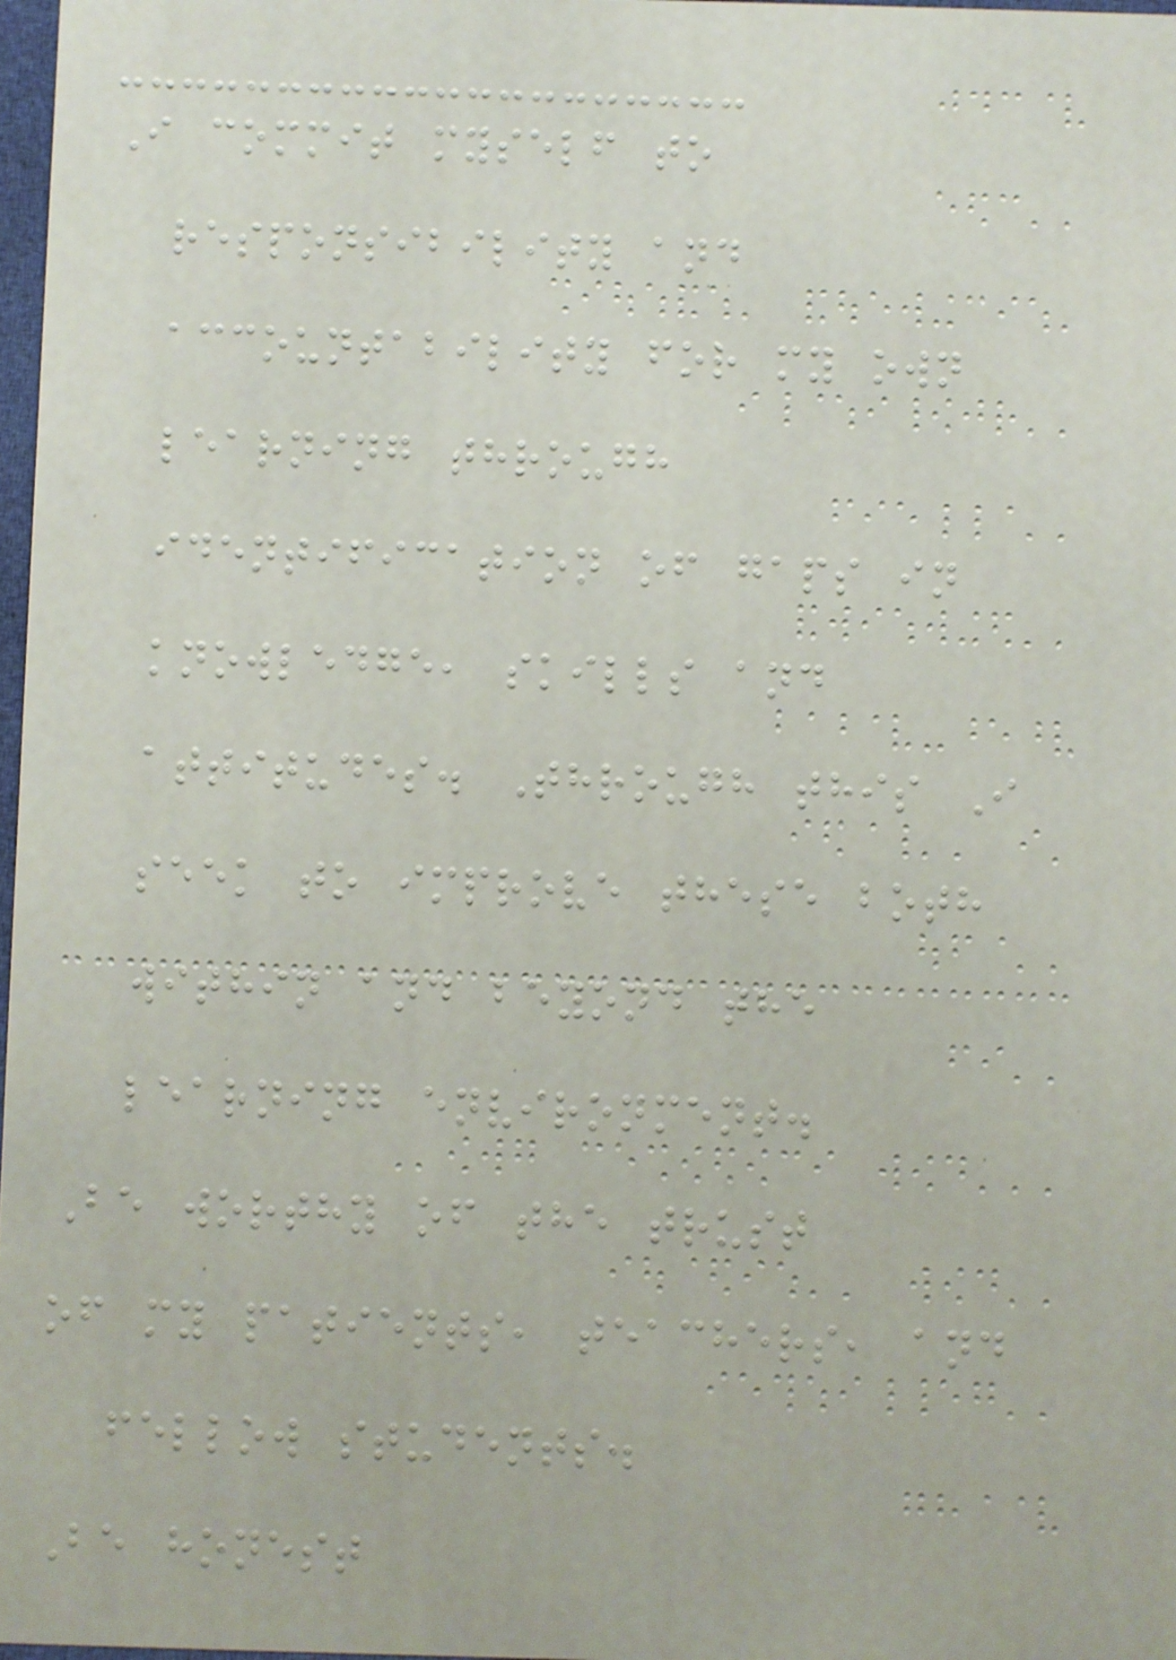I commit myself to
responsibility and
accountability for my own
learning through
identification of gaps in
knowledge, skills and
attitudes. Through this I
seek to improve these both
within and beyond the
learning environment.
Be worthy of the trust
of my patients, teachers, and
fellow students.
Be honest
